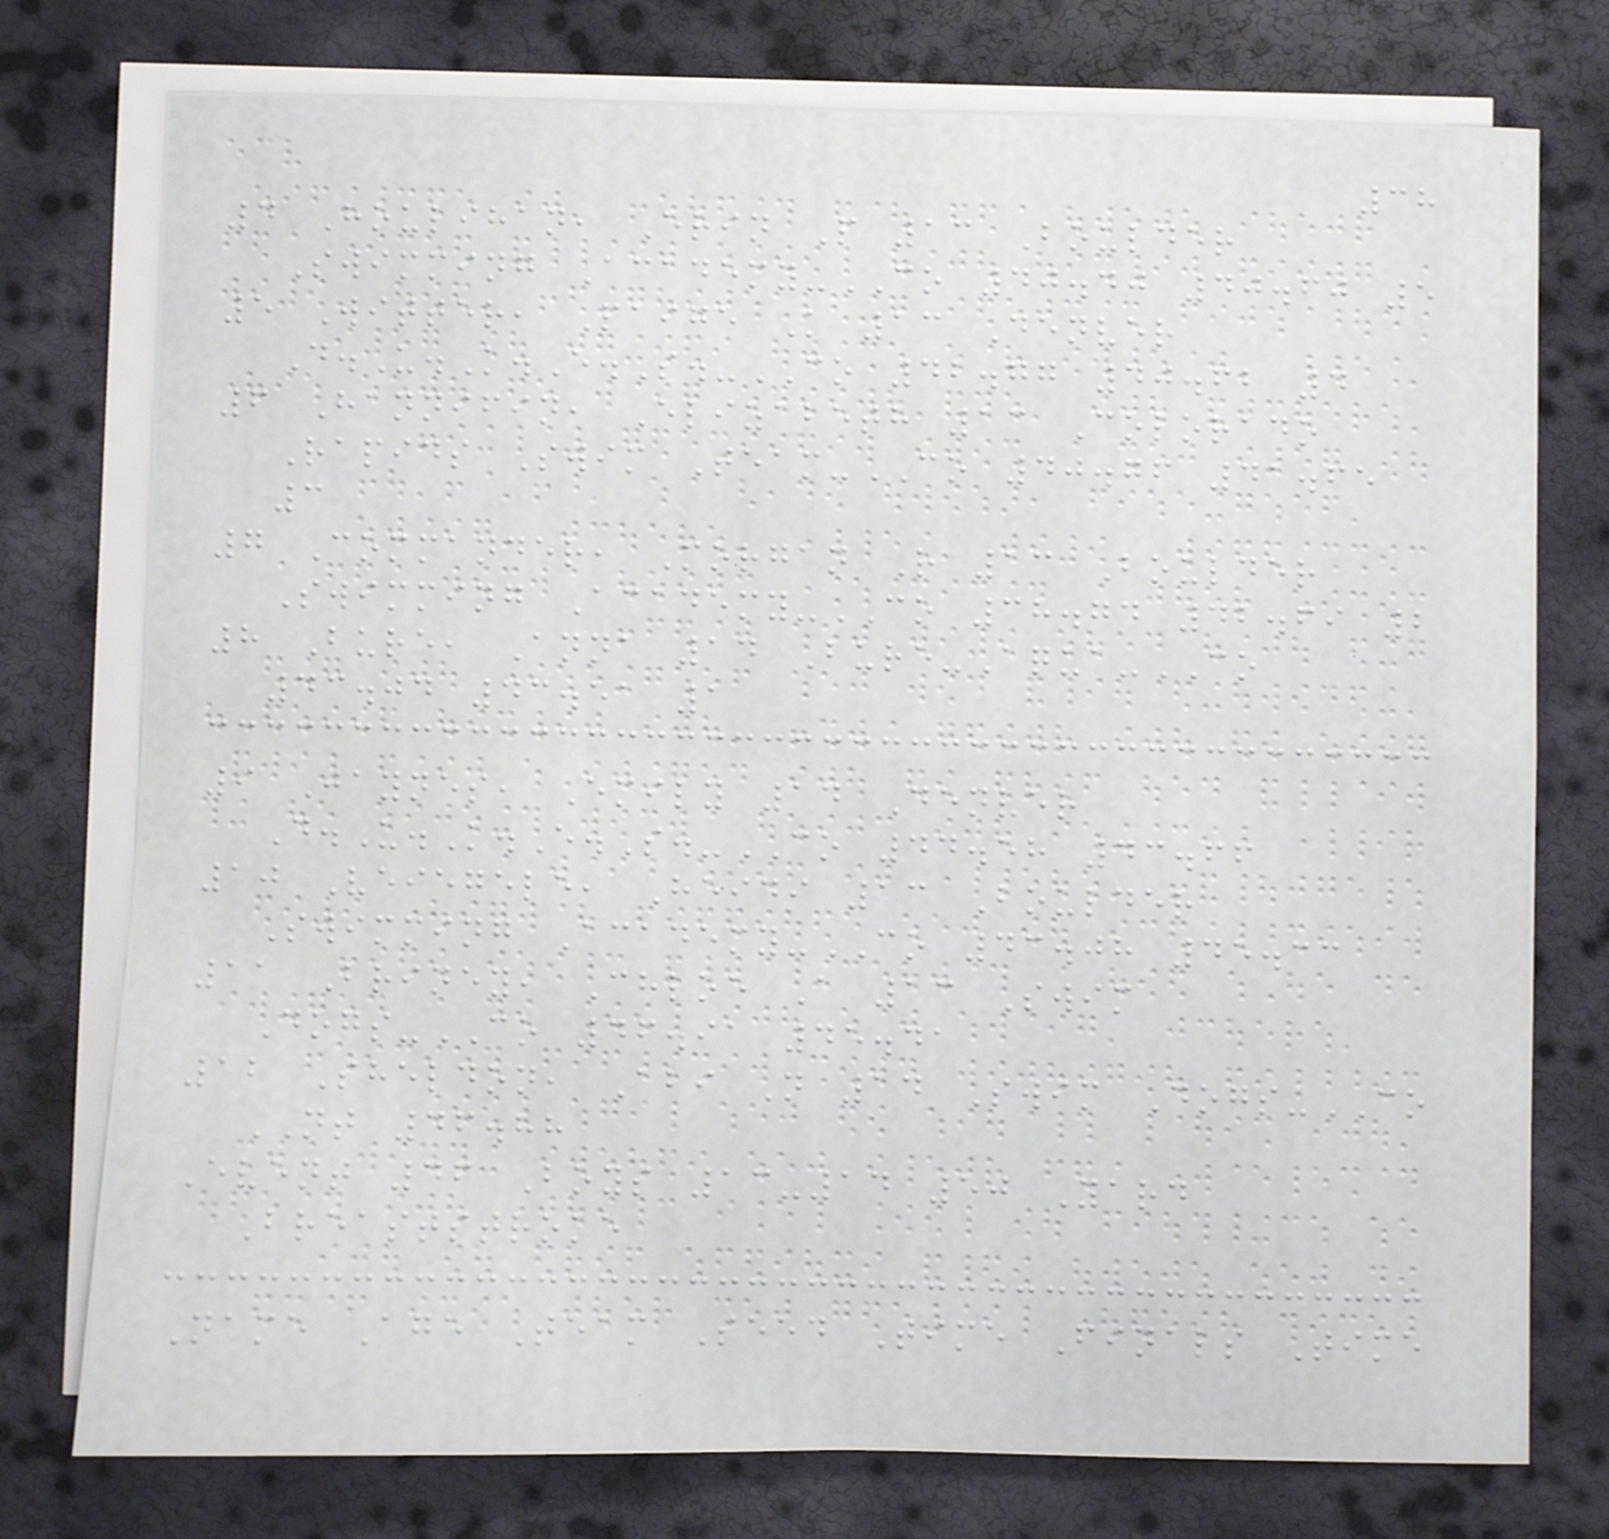38
4 Houlihan, Erin P 13 Boulder
Swimming Academy-CO 40.40 40.60 5
5 Witter, Paige K 13 Denver
D.U.K.E.S.-CO 42.77 40.62 4
6 Hannifin, Elizabeth 13 Colorado
Rapids Swim Team-CO 40.76 41.65
3
7 Commander, Morgan R 13 Boulder
Swimming Academy-CO 38.74 42.69 2
8 Bure, Anna 14 Bure-Aqua-CO
43.04 43.51 1
9 Jaynes, Emily 14 Denver
D.U.K.E.S.-CO 44.58 43.66
10 Veiegele, Heidi 13 Boulder
Swimming Academy-CO 43.08 45.33
11 Briney, Chloe A 13 Swim
Dogs-CO 46.91 45.41
12 Sheldon, Abi N 14 Swim Dogs-CO
NT 46.88
Event 46 Boys 13-14 50 Yard
Breaststroke
Name Age Team Seed Time Finals Time
